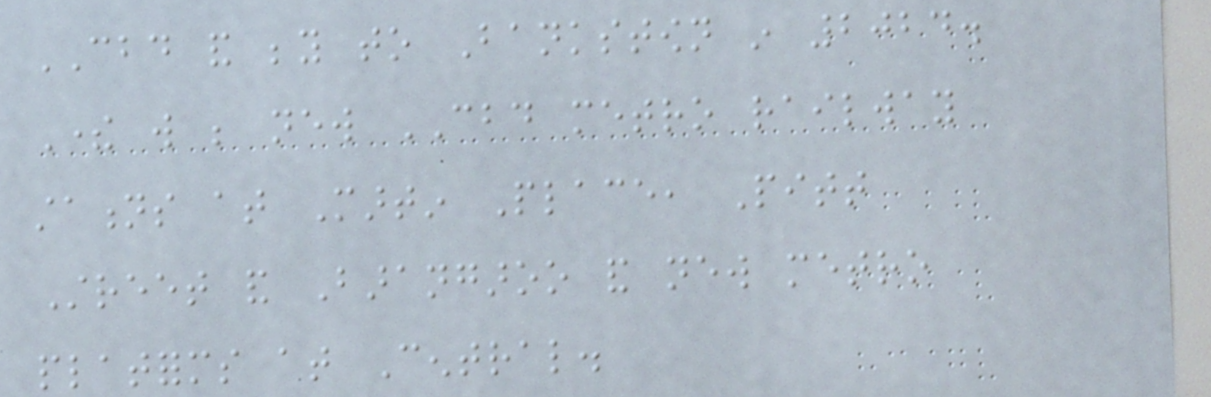CBD and beyond to Bankstown in 2024.
There will be new CBD metro railway
stations at Martin Place, Pitt
Street and Barangaroo and new metro
platforms at Central.
